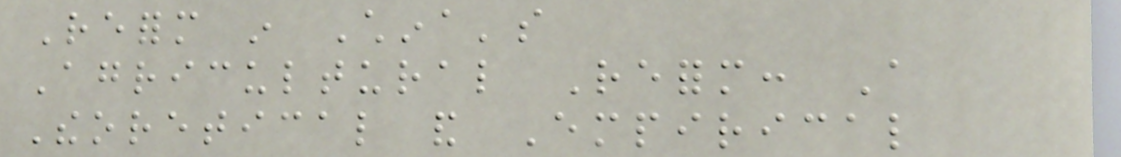Reform in China's
Agricultural Reform: A
Theoretical and Empirical
